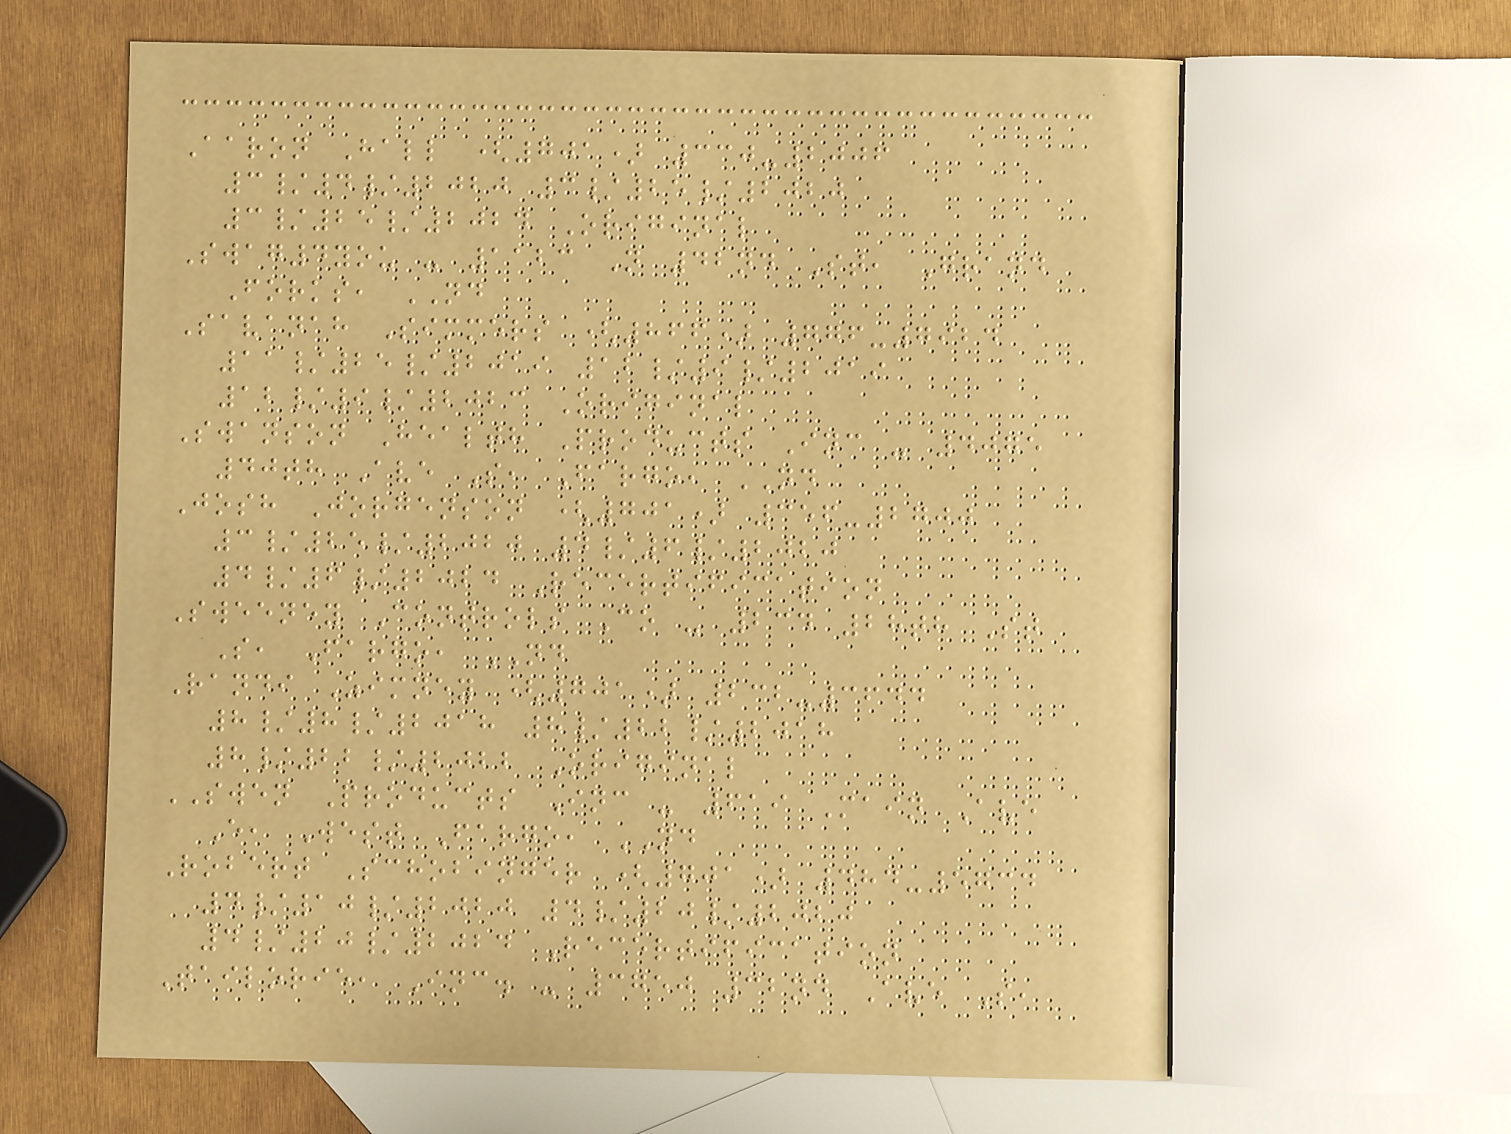Aaron Hall (701) 330-2006
3/4/2020 3/25/2020
3/25/2024 Original
Swag4you - 1123 N 42nd St, Grand
Forks, ND
Savanah Simmers (866) 776-7924
11/25/2019 12/9/2019
12/9/2023 Original
Swanson Health Products Inc - 4075
40th Ave S, Fargo, ND
Josh Jorgenson (701) 356-2700
3/25/2020 4/6/2020
4/6/2024 Recertification
Sweeney Controls Co - 234 28th St
S, Fargo, ND
Randi Zimney (701) 232-3644
8/8/2018 8/22/2018
8/22/2022 Original
SWEN Products Inc - 619 Main Ave
E, West Fargo, ND
Robert Schobinger (701) 484-5734
4/10/2020 4/20/2020
4/20/2024 Recertification
Tailorie, Inc. - 3750 32nd Ave S,
